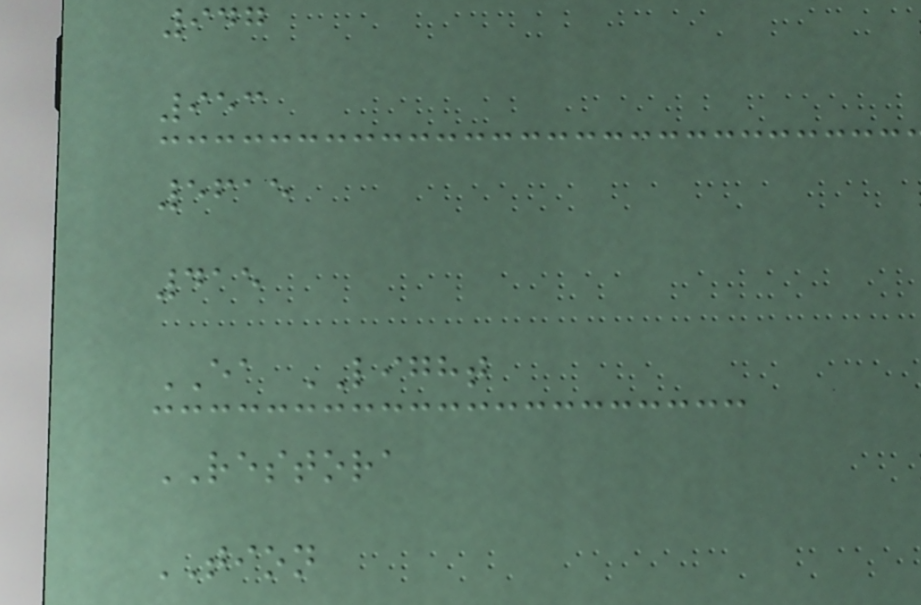947
953
5615
415
EA LIGHT
RESTORA
TION
